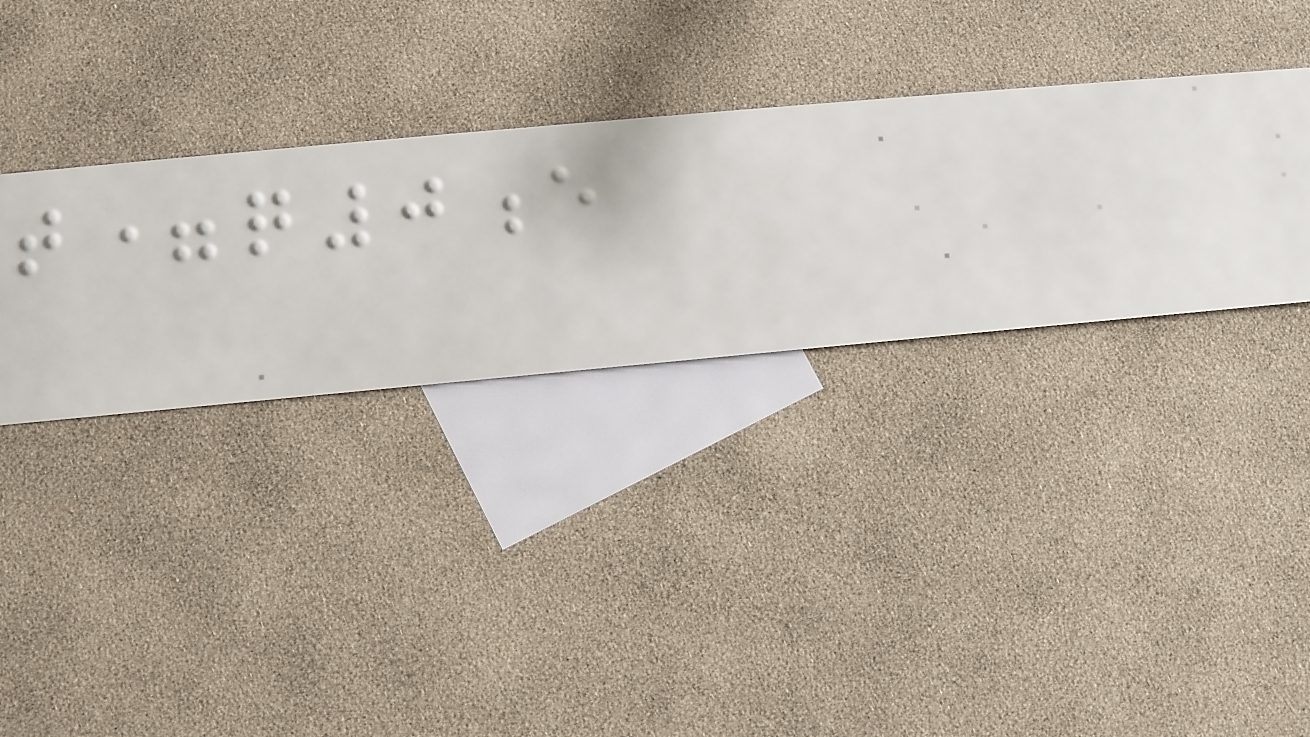t=q0e
